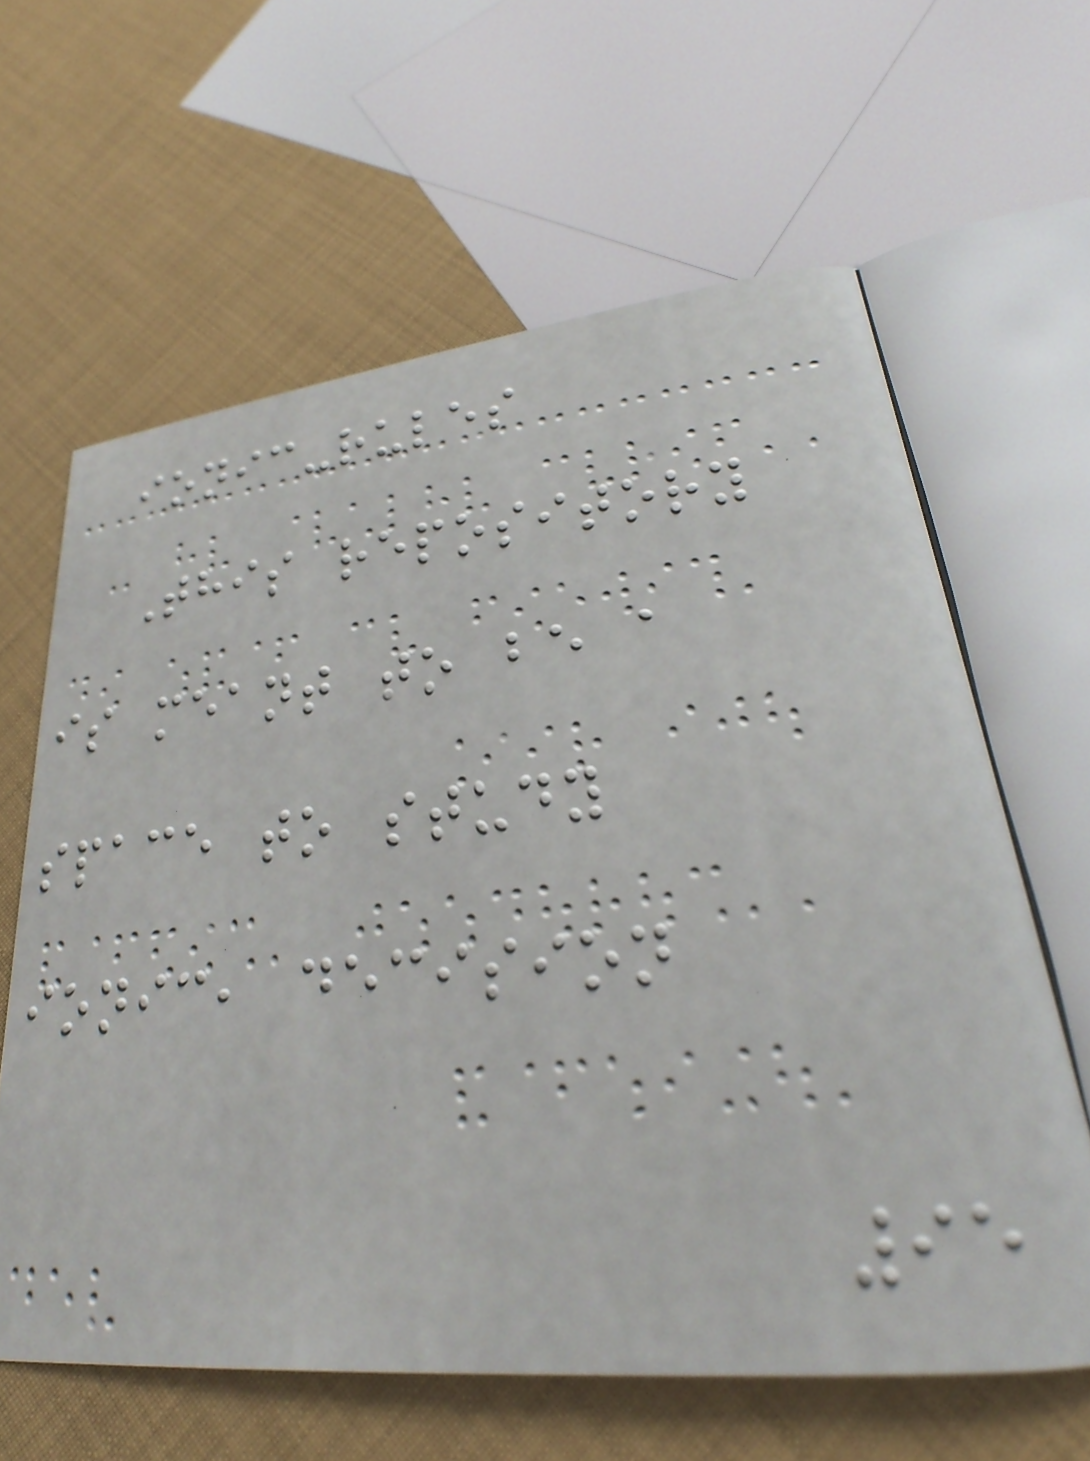ionic-rules
This repository
is meant to be a
space to study
ionic, decision
95
